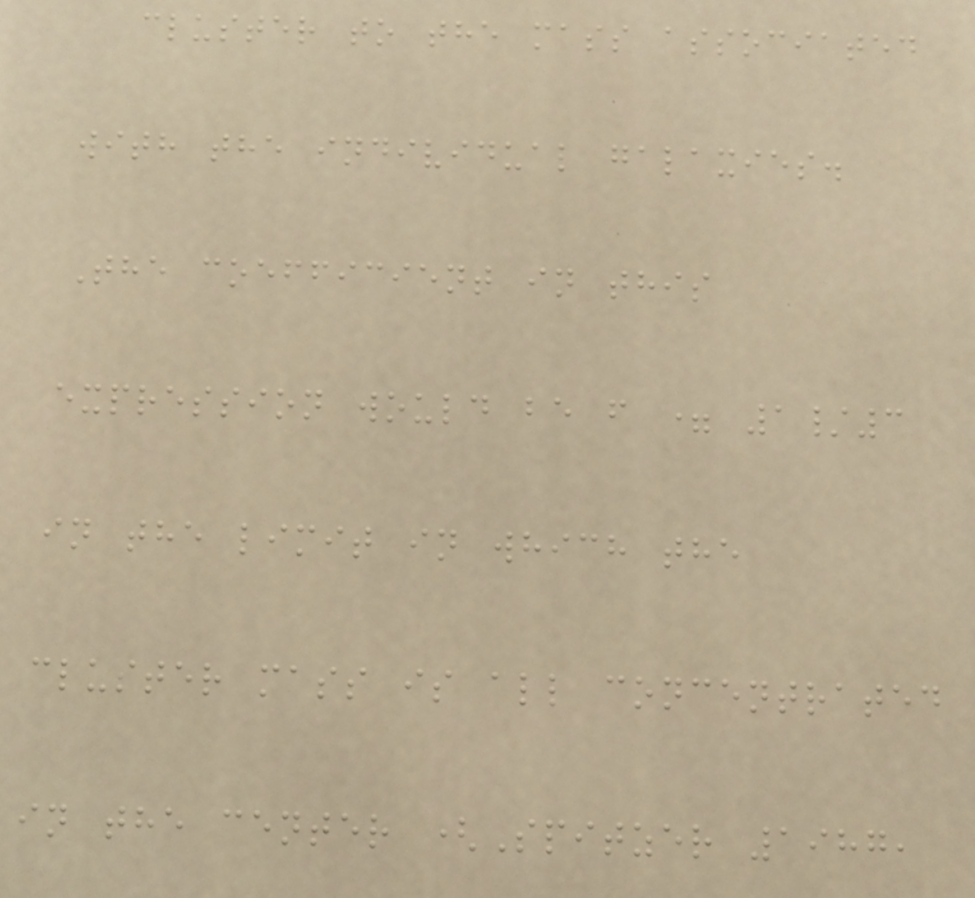cluster to the mass associated
with the individual galaxies.
The coefficient in this
expression would be f = 1/3
in the limit in which the
cluster mass is all concentrated
in the center (Spitzer 1987,
